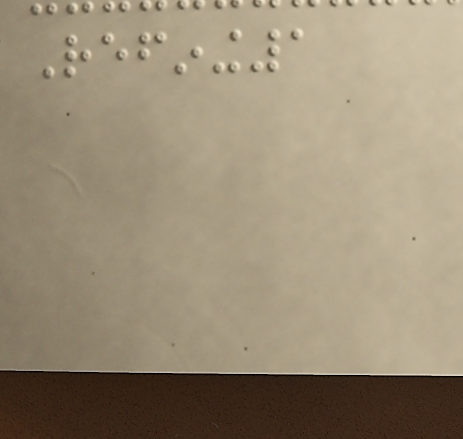Refining1
